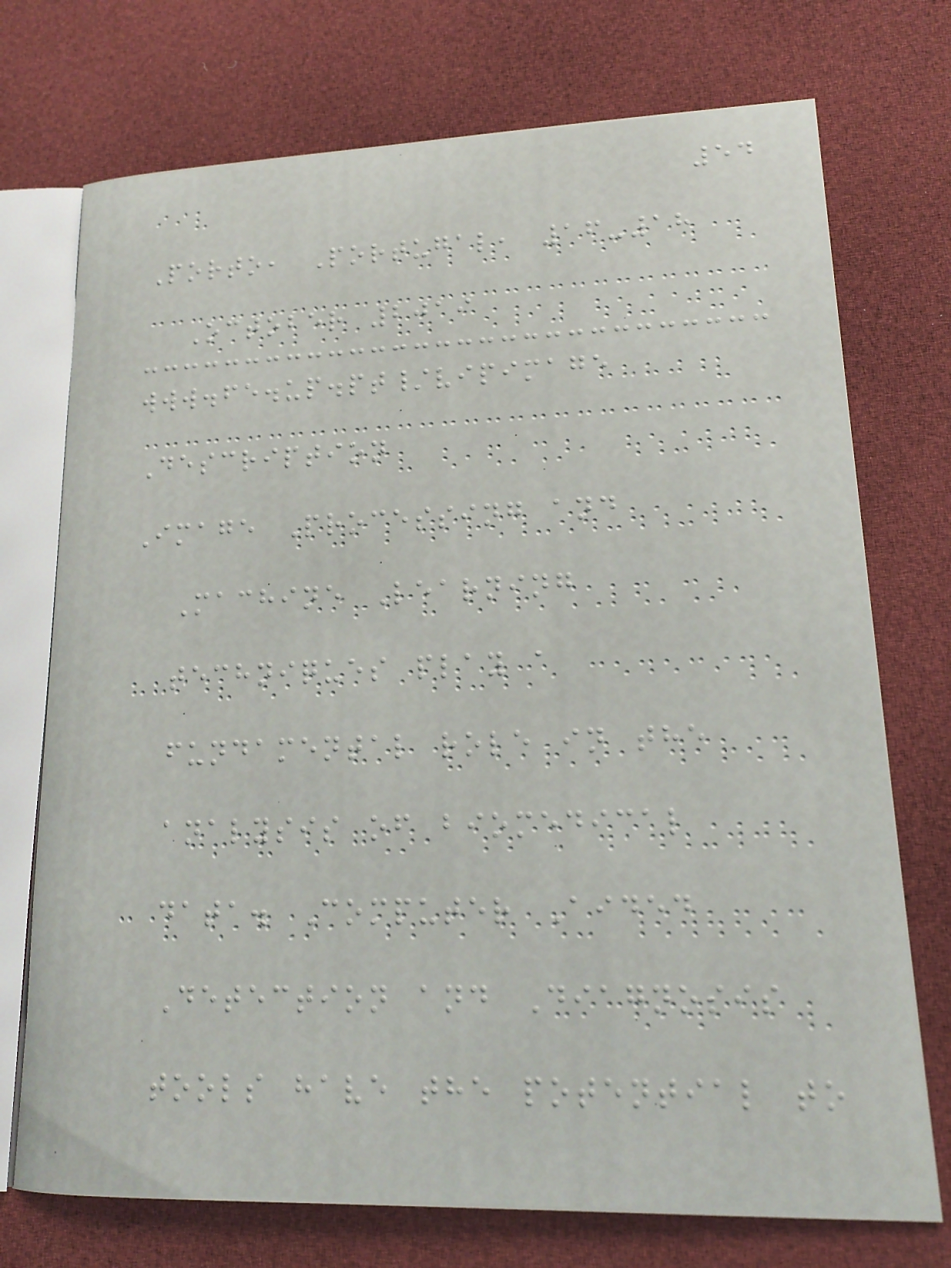54
Porto, Portugal, 16-18
October 2019
www.fe.up.pt/vipimage
Description
Image Processing and
Machine Learning
techniques play a
fundamental role in the
analysis of biomedical
data. Computer Aided
Detection and Diagnosis
tools have the potential to
